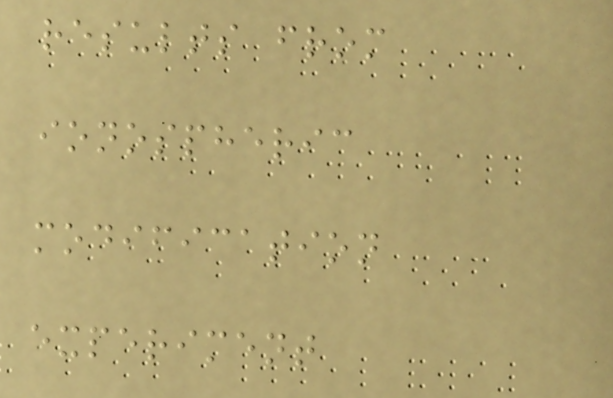results from
ionospheric
modification
experiment
